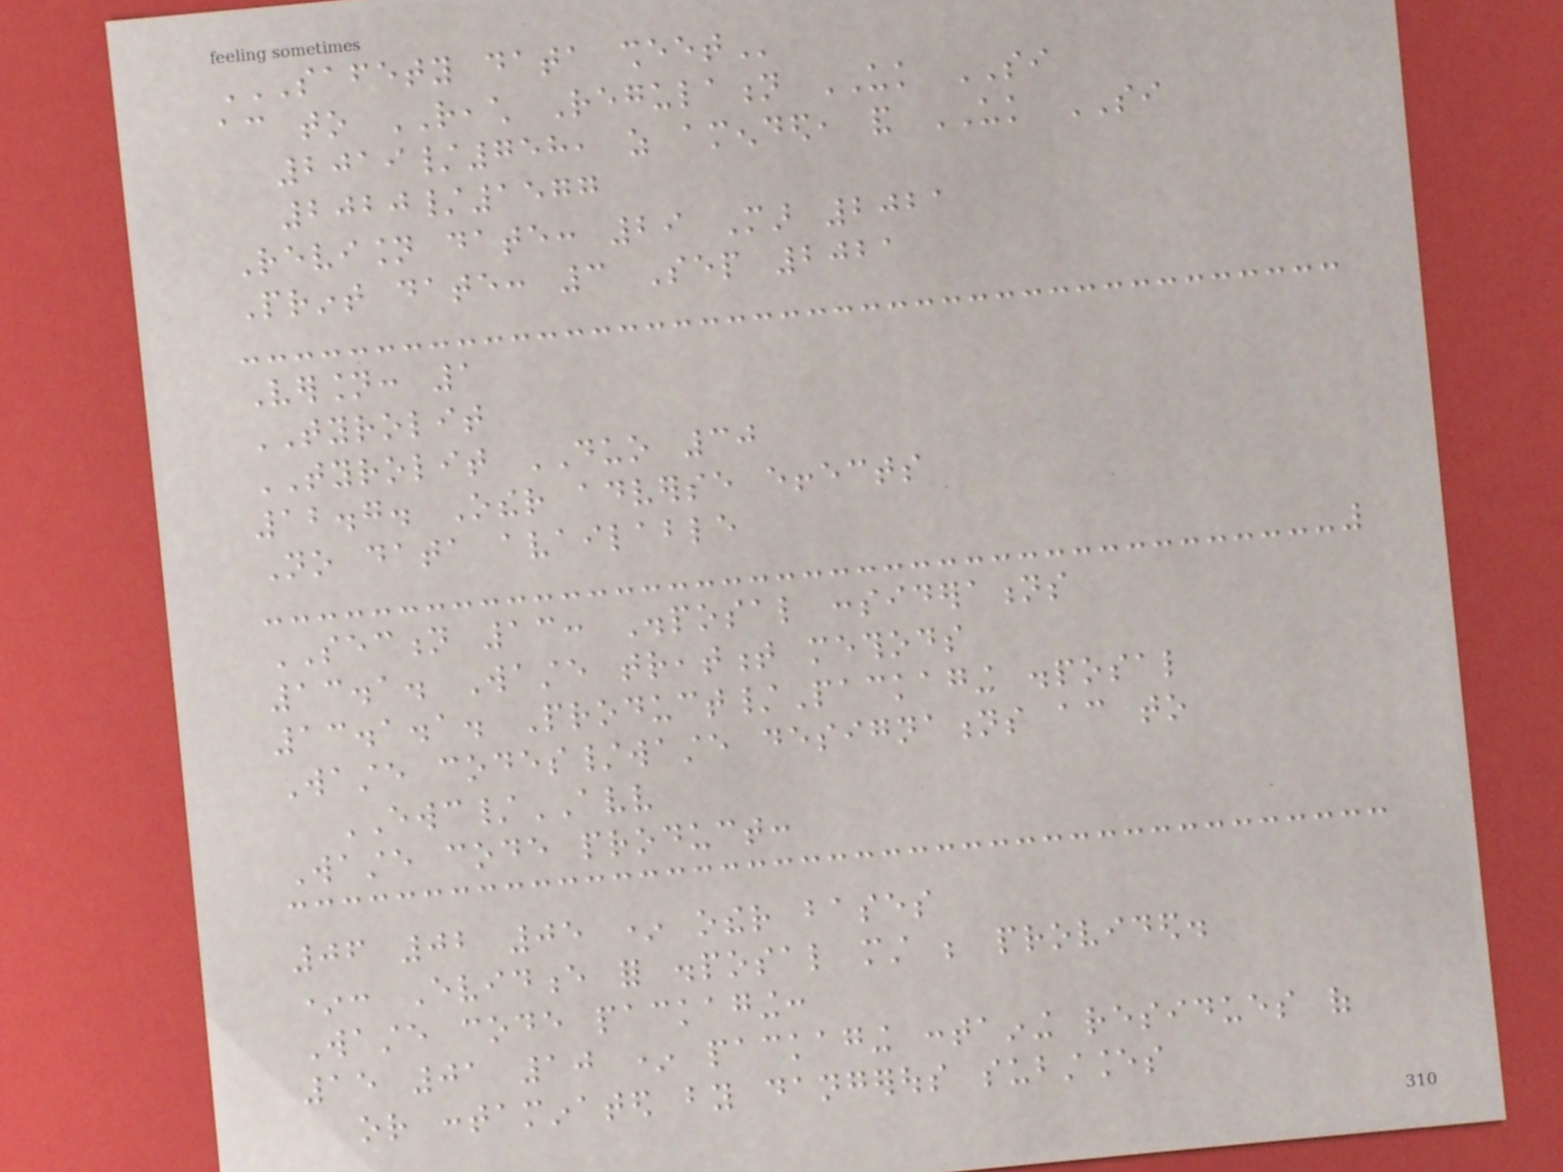SAFETY DATA SHEET
according to REACH Regulation UK SI
2019/758, as amended, and UK SI
2020/1577
Revision date: 29 Mar 2021
Print date: 3 Sep 2021
Version: 1
TYROLIT
TYROLIT DUO 30
12.7. Other adverse effects
No data available
SECTION 13: Disposal considerations
13.1. Waste treatment methods
13.1.1. Product/Packaging disposal
Waste codes/waste designations according to
EWC/AVV
Waste code product:
06 02 05 * other bases
*: Evidence for disposal must be provided.
Waste code packaging:
15 01 10 * packaging containing residues of
or contaminated by dangerous substances
